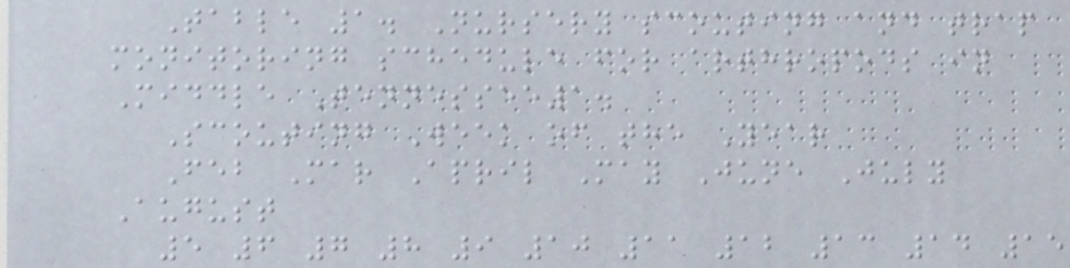Table 1. Nursery scouting and trap
monitoring schedule for arthropods in
Middle Tennessee1.
Scouting Week of the Year
Feb Mar April May June July
August
5 6 7 8 9 10 11 12 13 14 15
